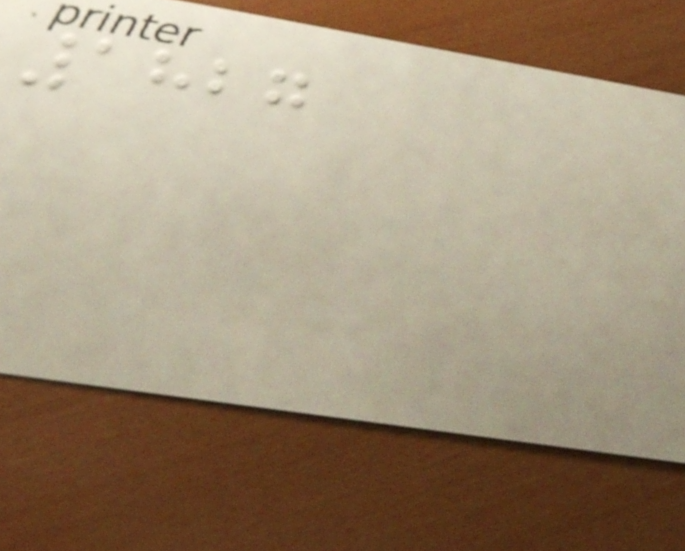1827
